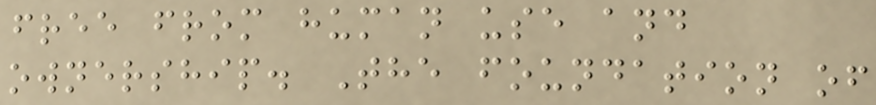free from human use and
ownership. The foundation of
